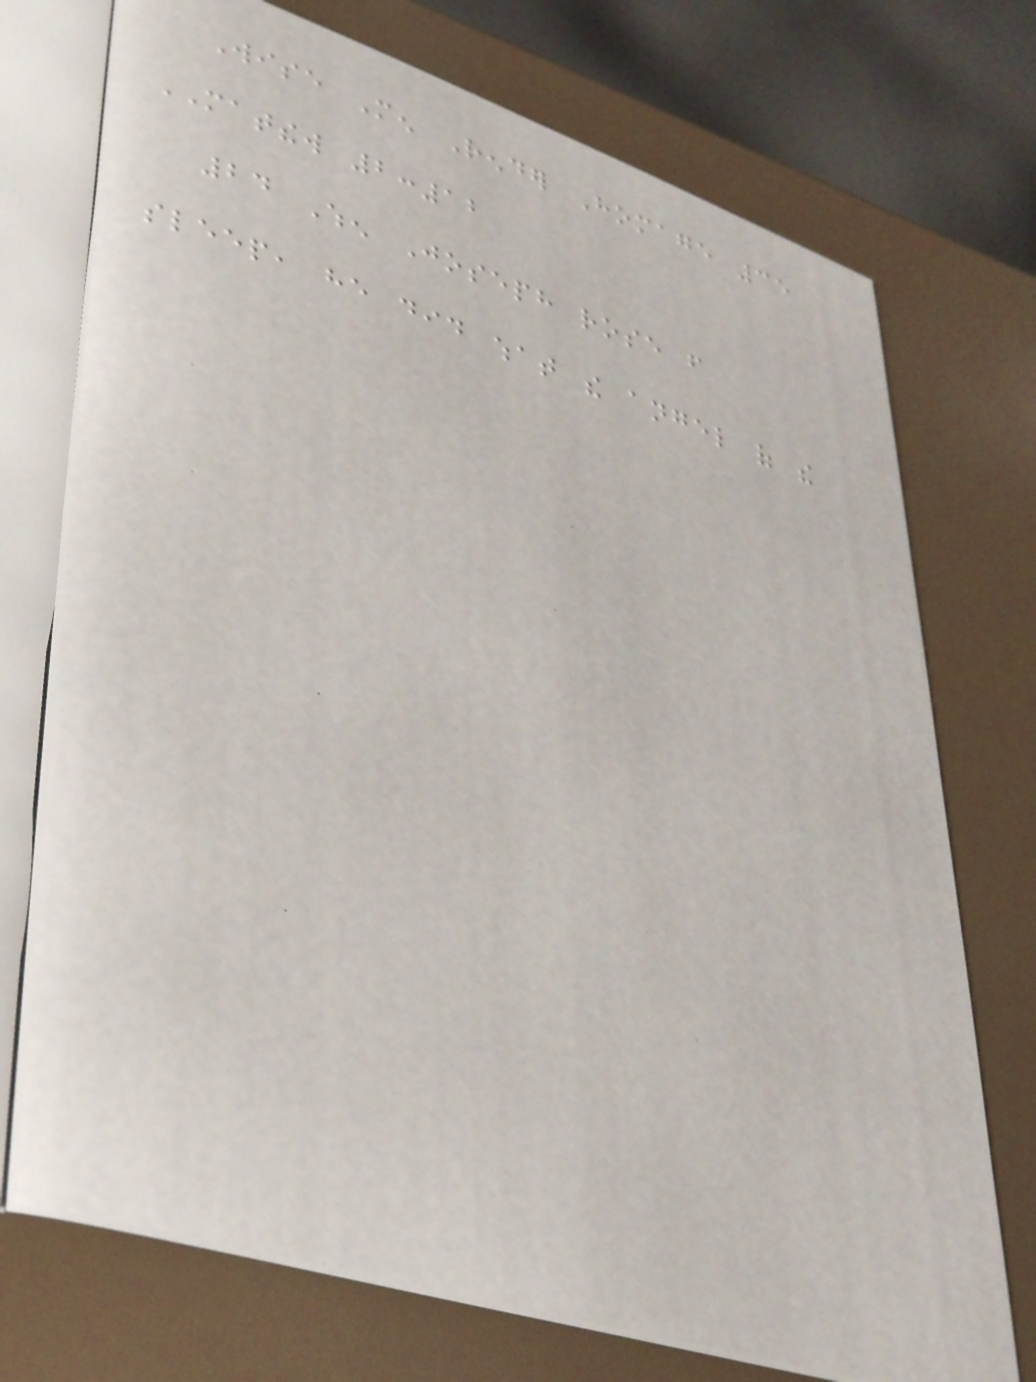Wise Men Render Homage 35
MATTHEW 2:12
24 When Joseph rose from
sleep, he did what the angel of the
